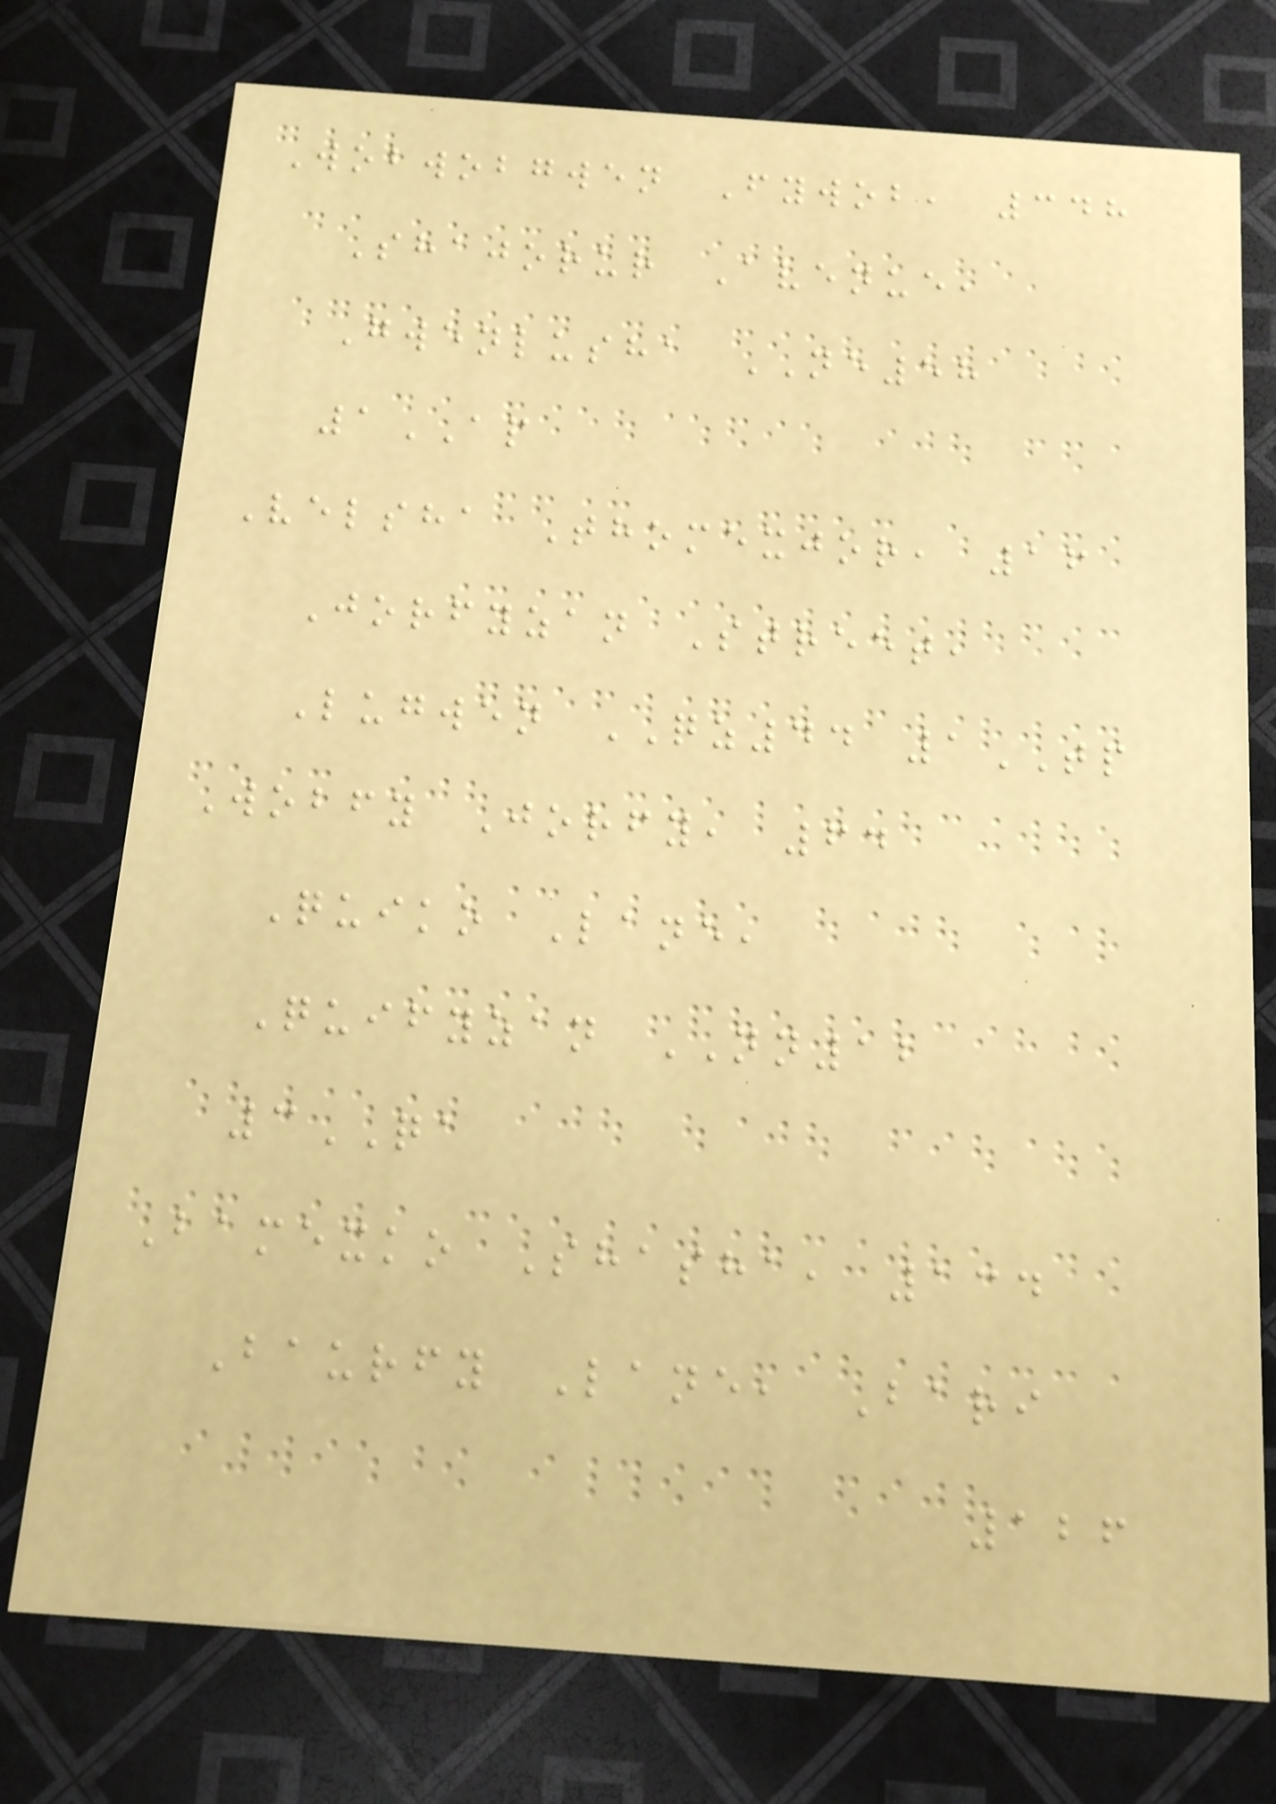Wobwobgwen Fywob, 348
Shajorur Avenue,
Gwenlusha NE58
1AP
Velsha Thomexjor, 16
Jorfyzan Street,
Lugwen QZ44 1TP
Wobfy Jorfy, 64
Quiko Lane,
Quifyzan NN12
3QA
Bamexko Shasha, 134
Baurfy Lane, Bari
126
